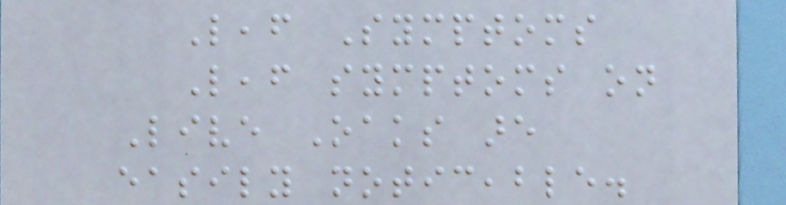Leaf Symptoms
Leaf symptoms on
Live Oaks are
easily noticeable.
